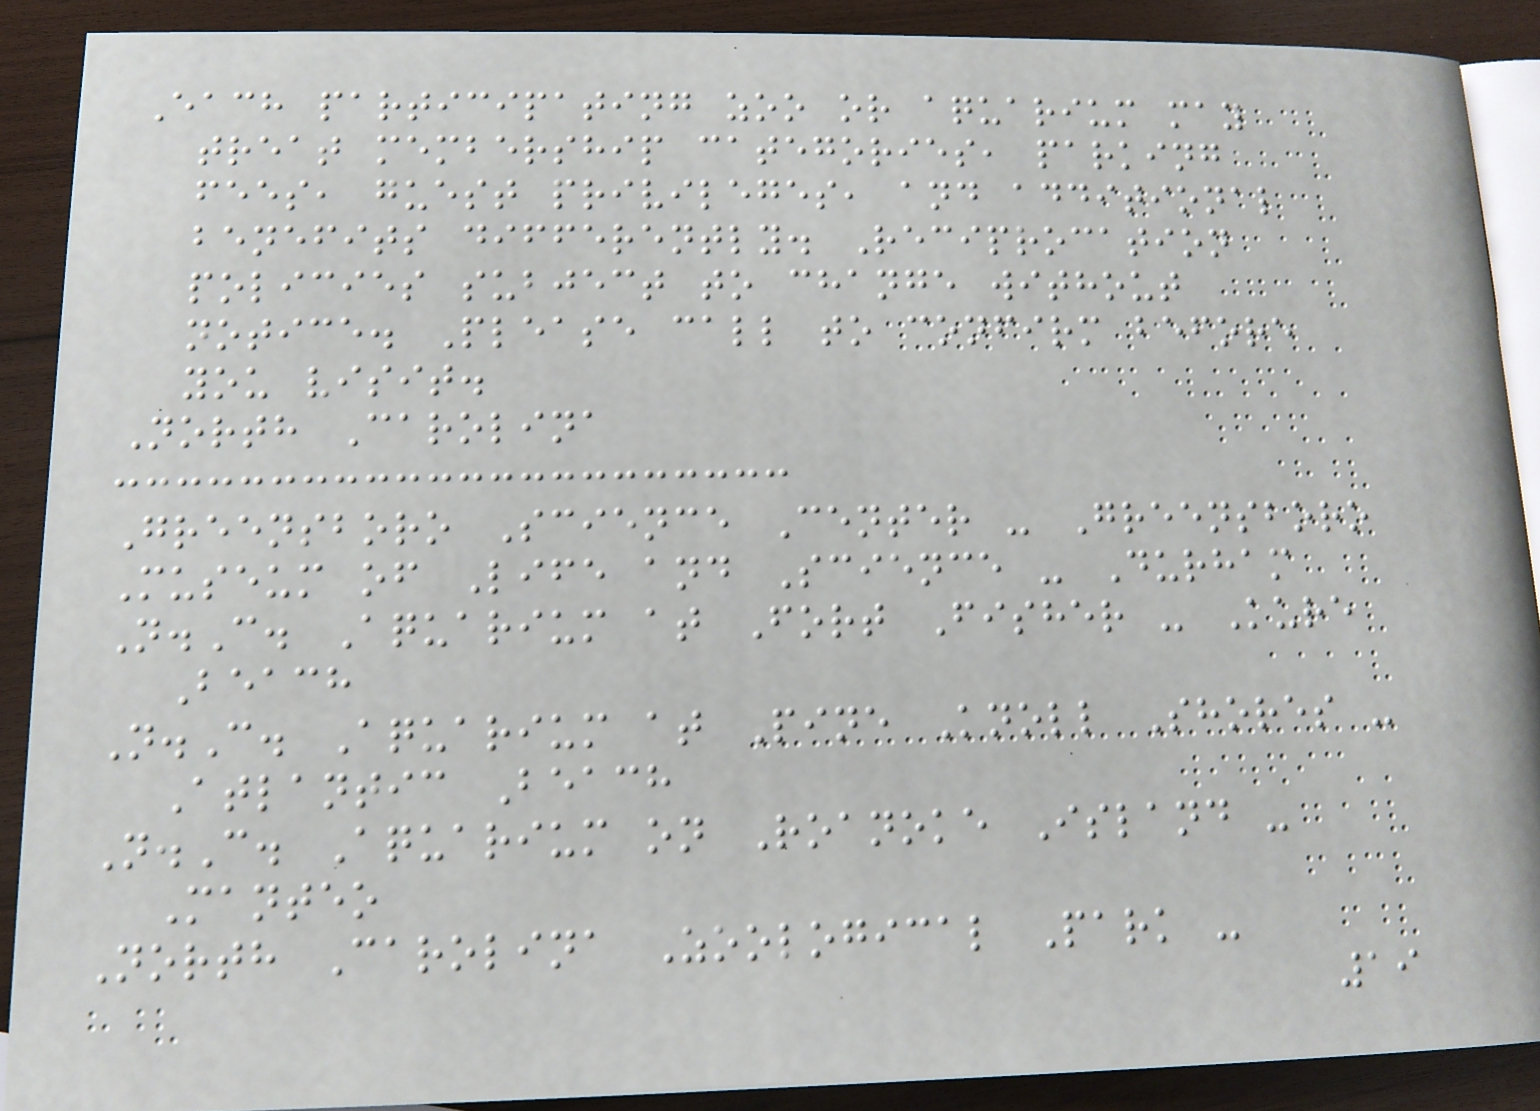Each participating zoo or aquarium may
treat membership categories, parking
fees, guest privileges, and additional
benefits differently. Reciprocation
policies subject to change without
notice. Please call to confirm before
you visit.
North Carolina
Greensboro Science Center - Greensboro
Museum of Life and Science - Durham
N.C. Aquarium at Fort Fisher - Kure
Beach
N.C. Aquarium at Pine Knoll Shores -
Atlantic Beach
N.C. Aquarium on Roanoke Island -
Manteo
North Carolina Zoological Park -
19
